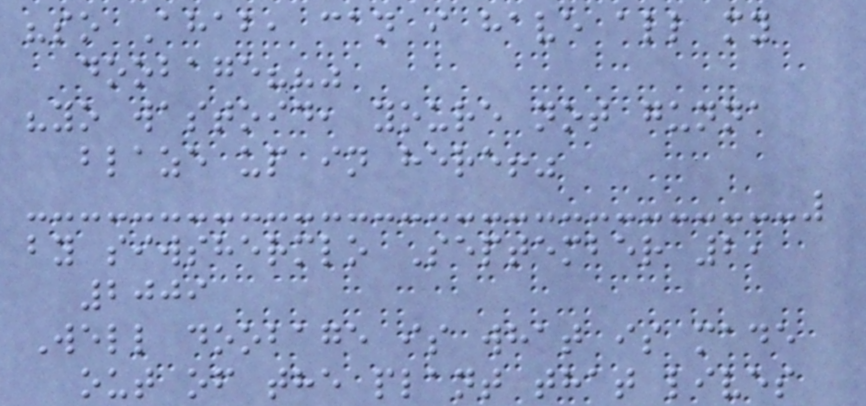"so Ahab, can i have all my
doobage??"
"yo wastoid, youre not gunna
blaze up in here!"
by siwshermlo September 2,
2009
Well doobage is what is made
out of the plant that lives
